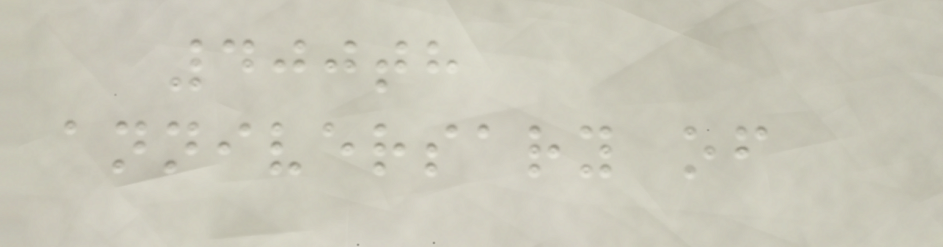400th
anniversary of
